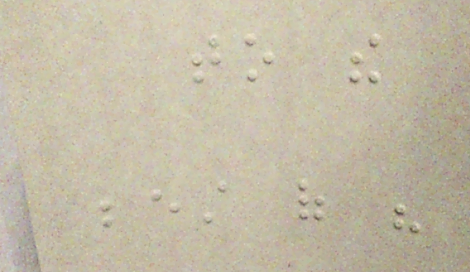to the
best of his
